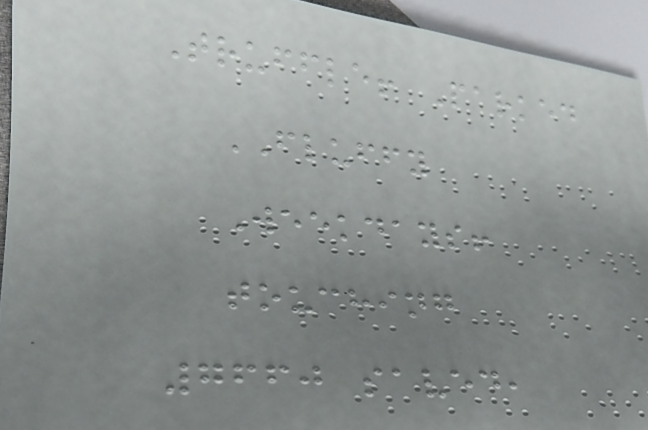Truffle! Parked
FLUFFY
Weekdays!
touching
7660 saved,
